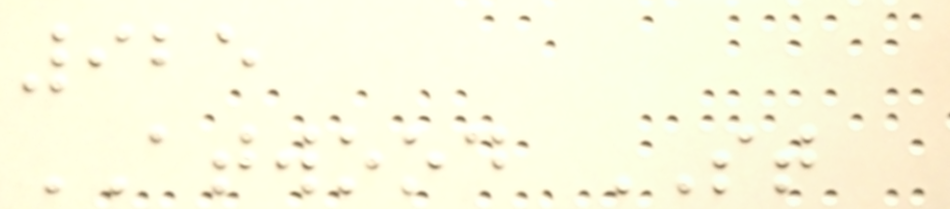925
ATWOOD ST
